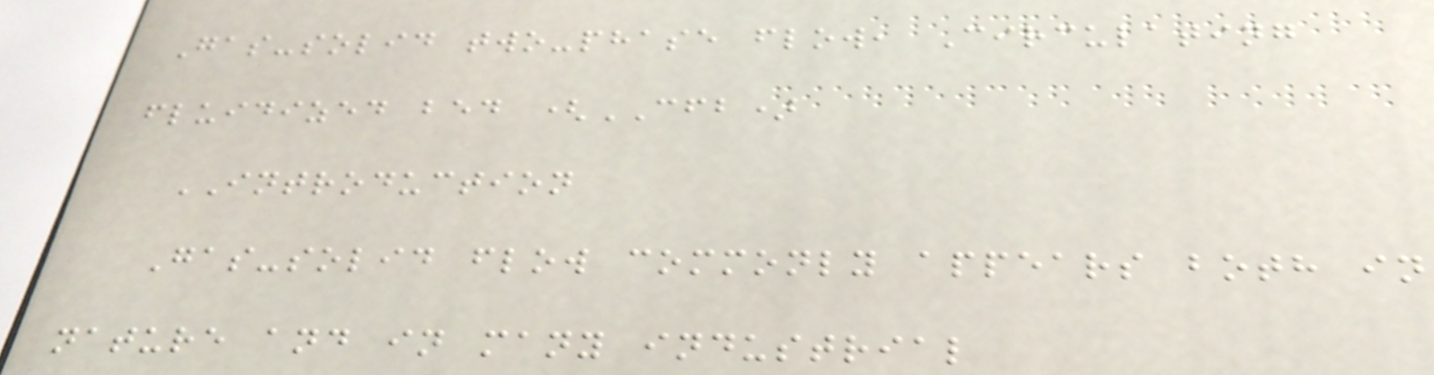Gas-solid two-phase flow, Circulating
fluidized bed (CFB)
INTRODUCTION
Gas-solid flow commonly appears both in
nature and in many industrial
